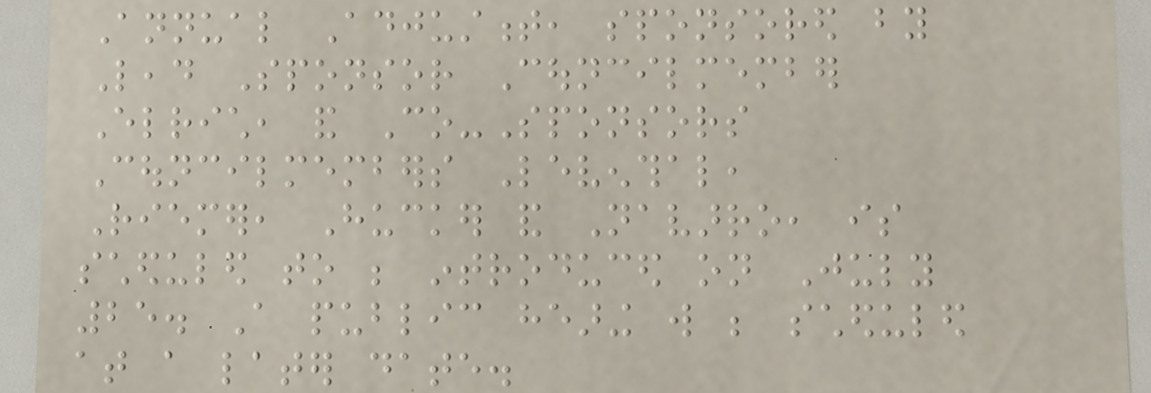Annual Adjustment, sponsored by
Lead Sponsor Councilmember
Elrich, and Co-Sponsors
Councilmembers Leventhal,
Riemer, Hucker and Navarro, is
scheduled to be introduced on July
25. A public hearing will be scheduled
at a later date.
